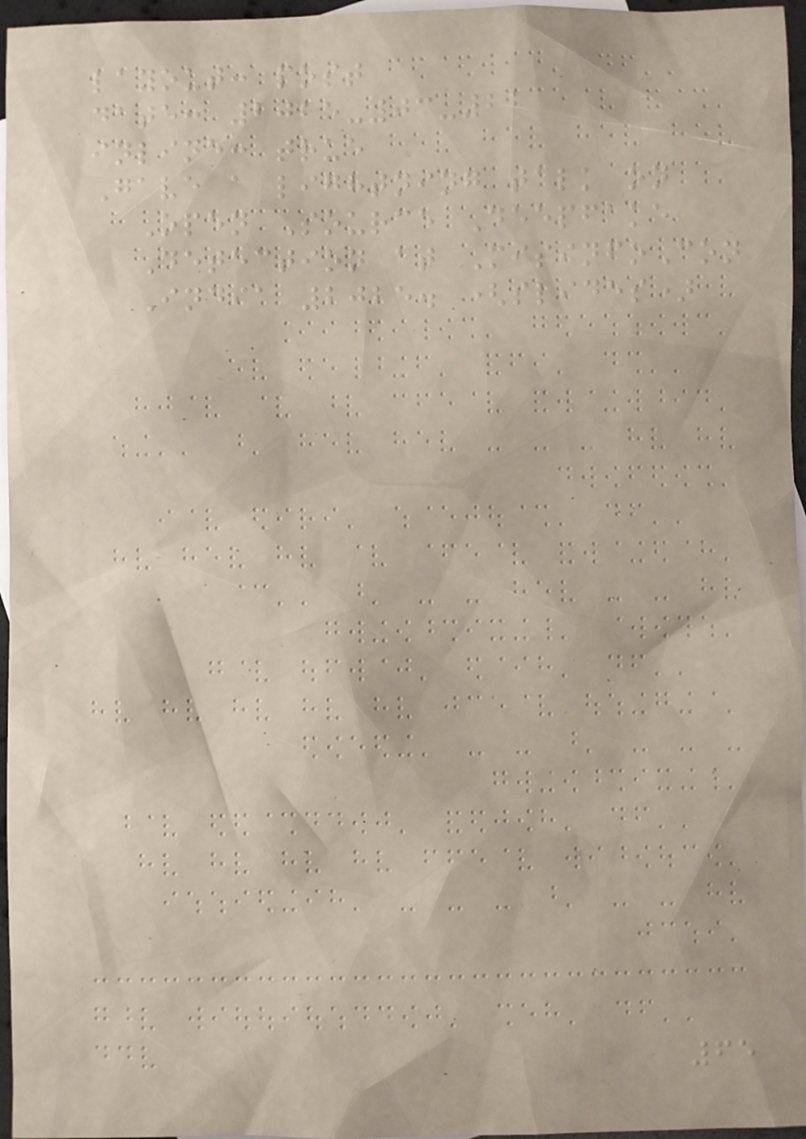layout: post
date: 2025-03-22
inline: true
Gave a lightning talk on
Open Source Deepfake
Detection at MisinfoCon
India 2025. (slides)
65
